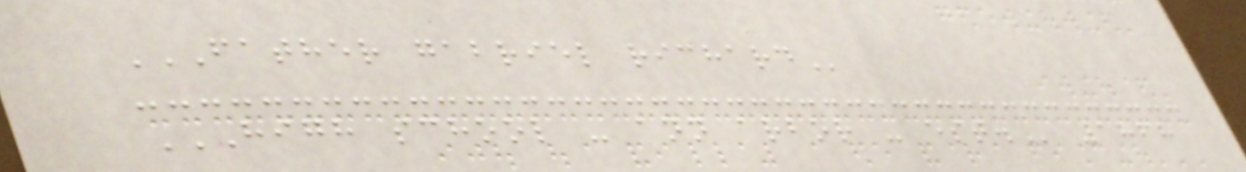FATHER GABRIEL RICHARD
HIGH SCHOOL - ANN ARBOR - EST. 1868
